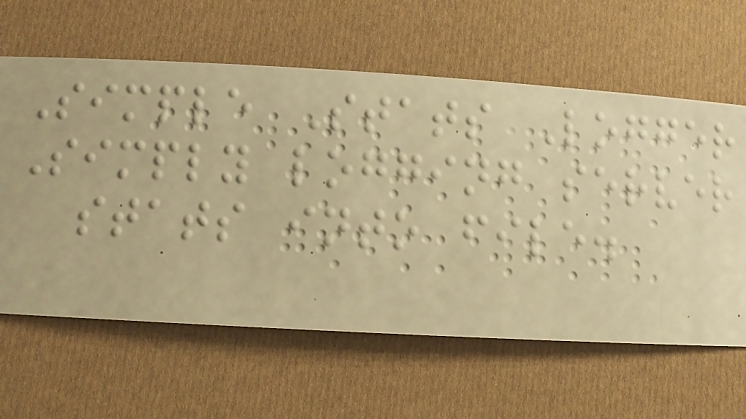Simple Stats Logger
Simply logging server
stats into file.
